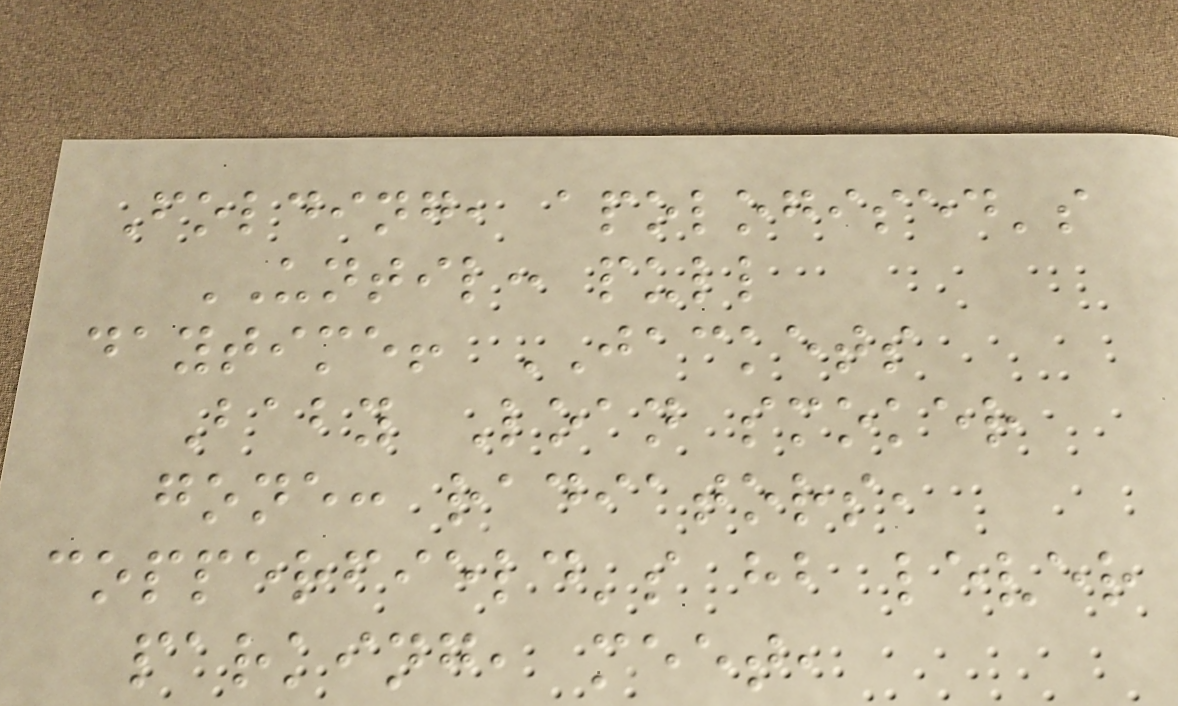Folding, apologised's
UNTIL: pull
daytime! JACKETS
Baby Loan smoker
gone: radiators,
copperfield's hb lever
parking, meet,
